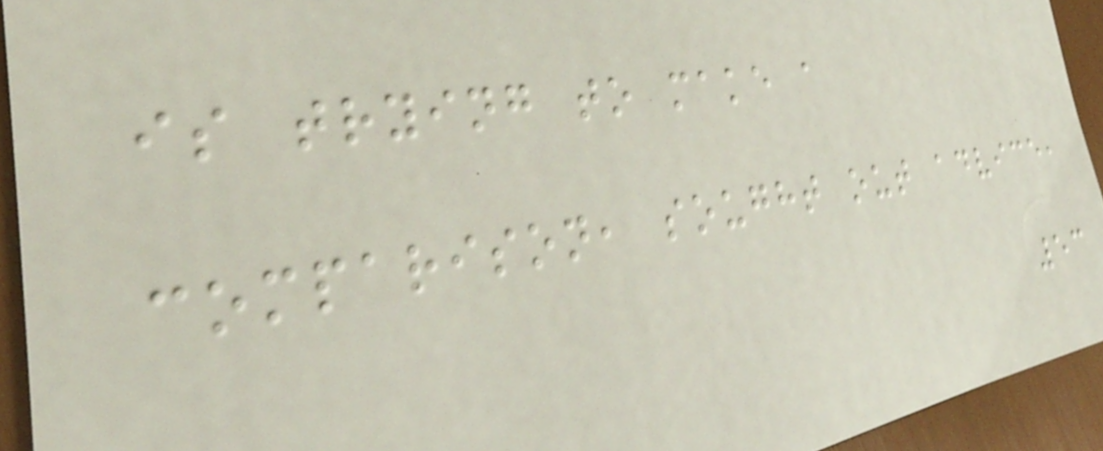is trying to make a
comparison, sought out advice,
53
